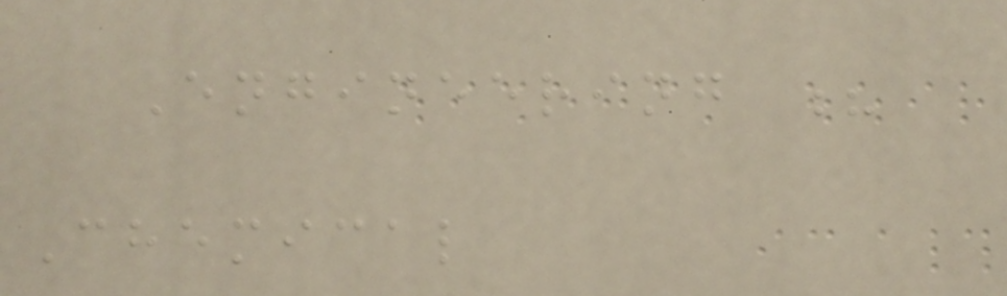Engineering ?
Chemical
